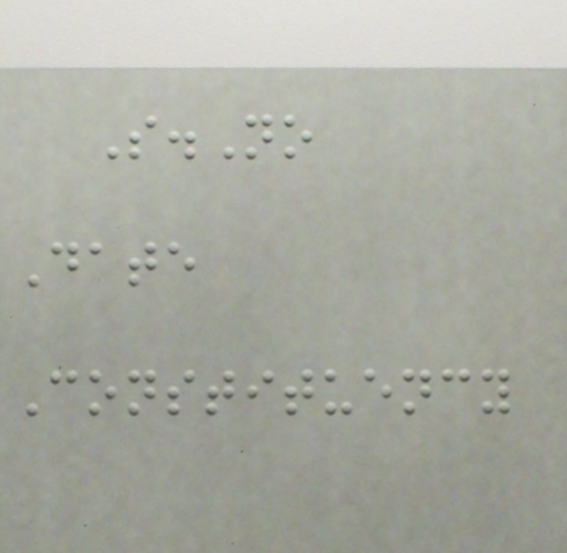S.No
Date
Constituency
